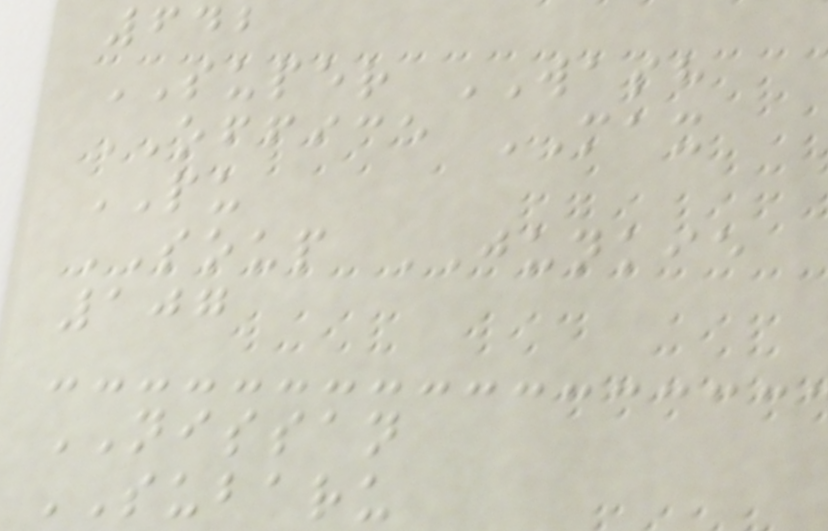642
SUPER WASH
OFFICE MAX
PU
SOUP JUNKIE
107
NISSAN
SUBARU
